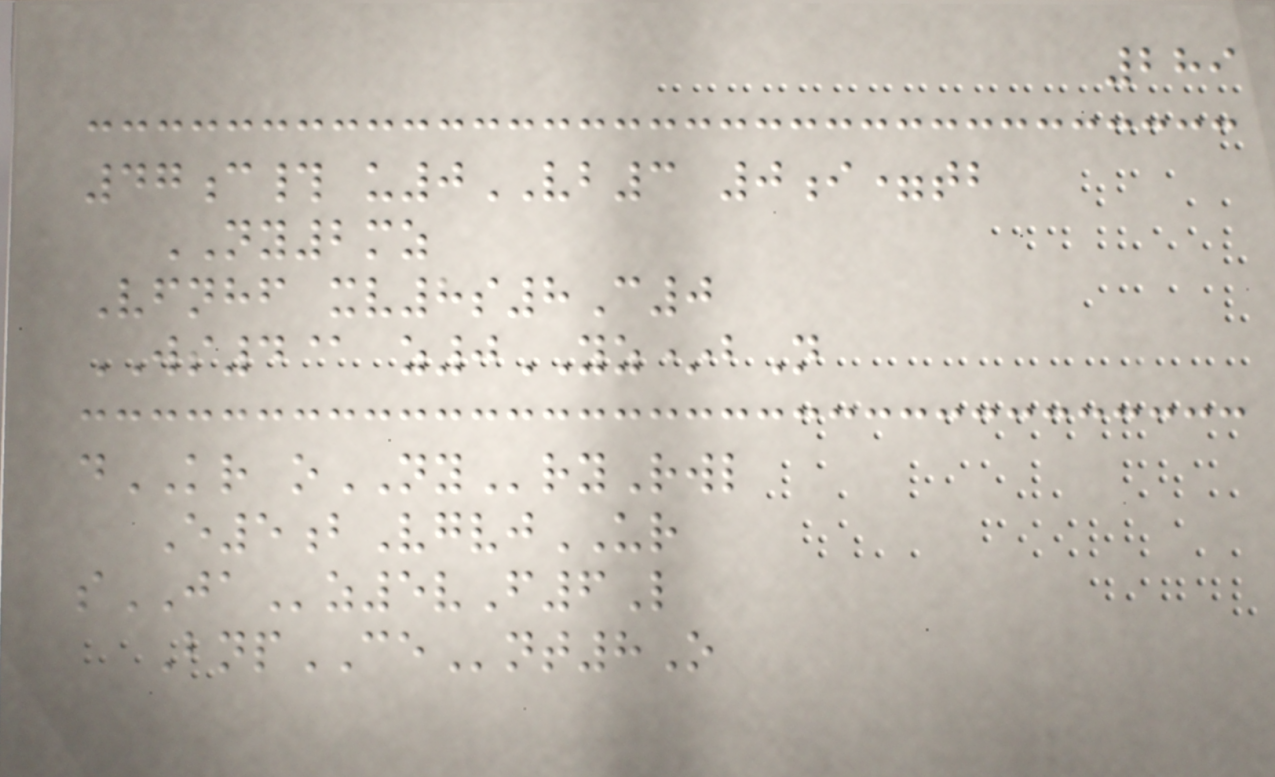289
47c# u0VB3 0i=tb
NY2mz
Vfnhf xv8s8C0
WS4@ z0YZ*bN
dKR oNYryRwl
E5bVgvjUR
sJAz5vF6L
BnpCEnt8O
